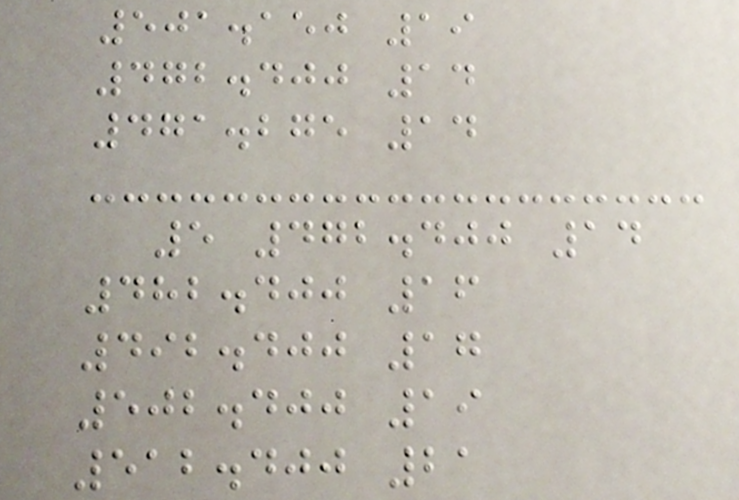501.150 19
472.400 14
471.275 14
5 472.400 14
482.400 16
492.400 17
502.400 19
512.400 21
